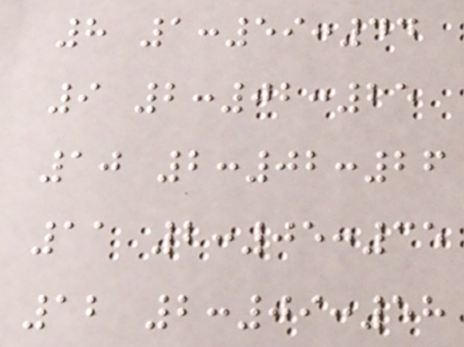8 1:59:44
9 2:02:25
10 2:02:26
11 2:05:35
12 2:09:58
